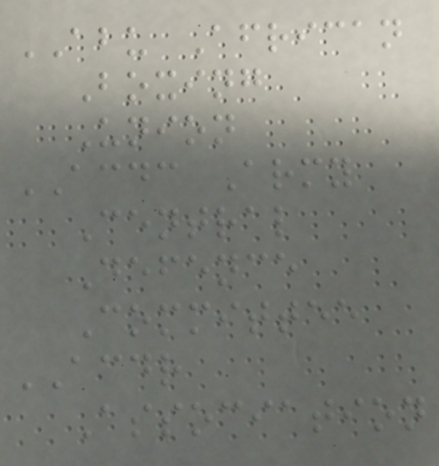ABU African
Boxing
Union
ACDC Army
Central
Defence
Committee
ACDR
Association
